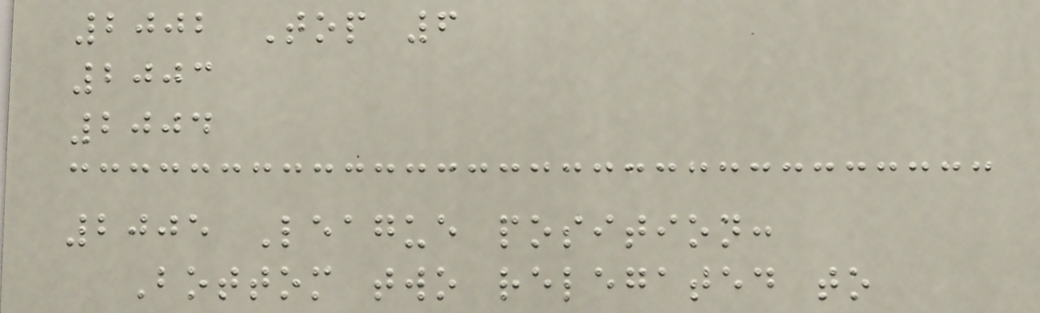2002 Top 6
2003
2004
2005 League position:
Bottom two relegated to
